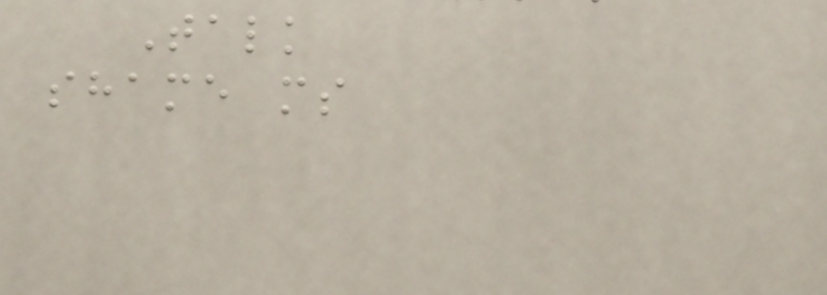Talk
shame ms
